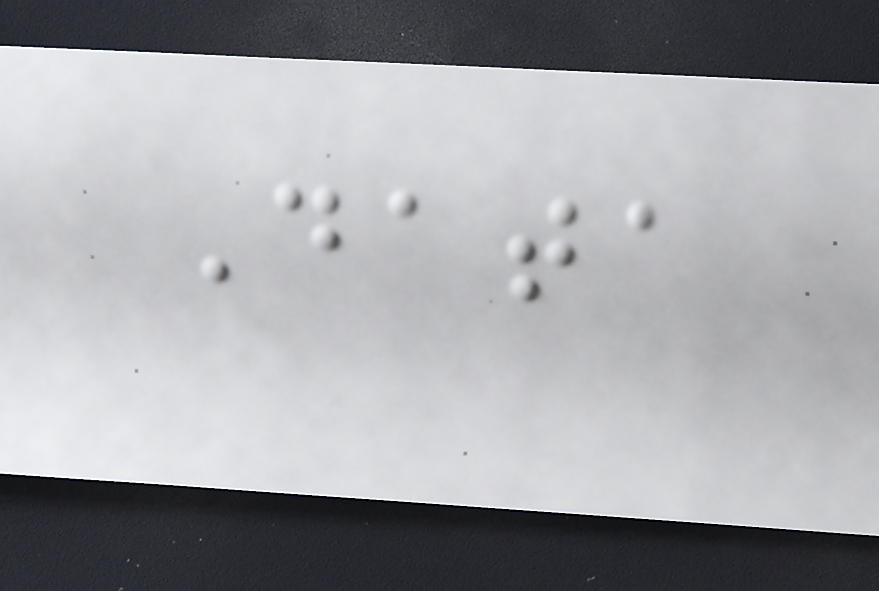Data
